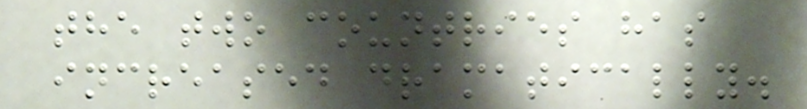the two countries has
increased dramatically.
